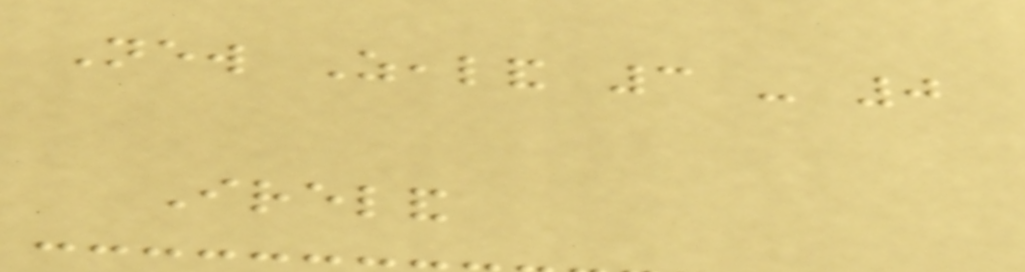New Zealand 3 - 0
Ireland
